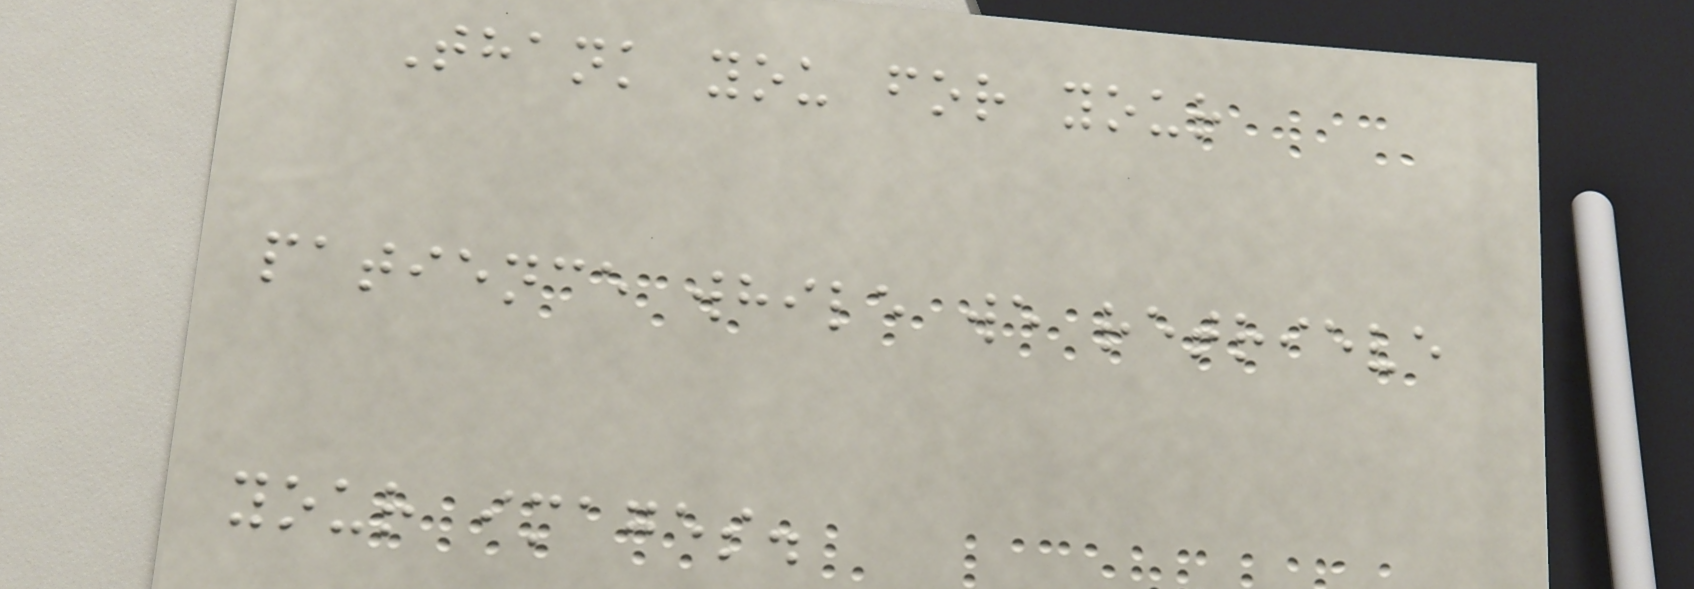Thank you for your
patience while we retrieve
your images.
